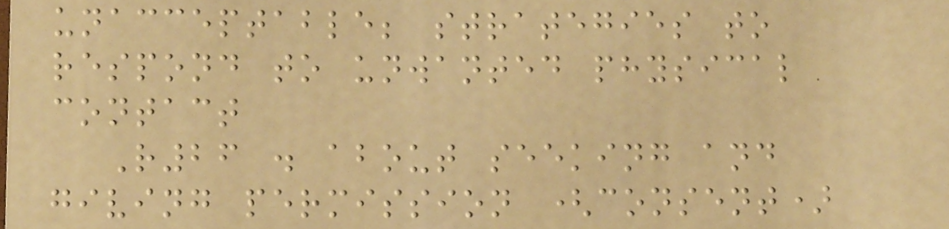unacceptable; strategies to
respond to unwanted physical
contact
R26 . about seeking and
giving permission (consent)
